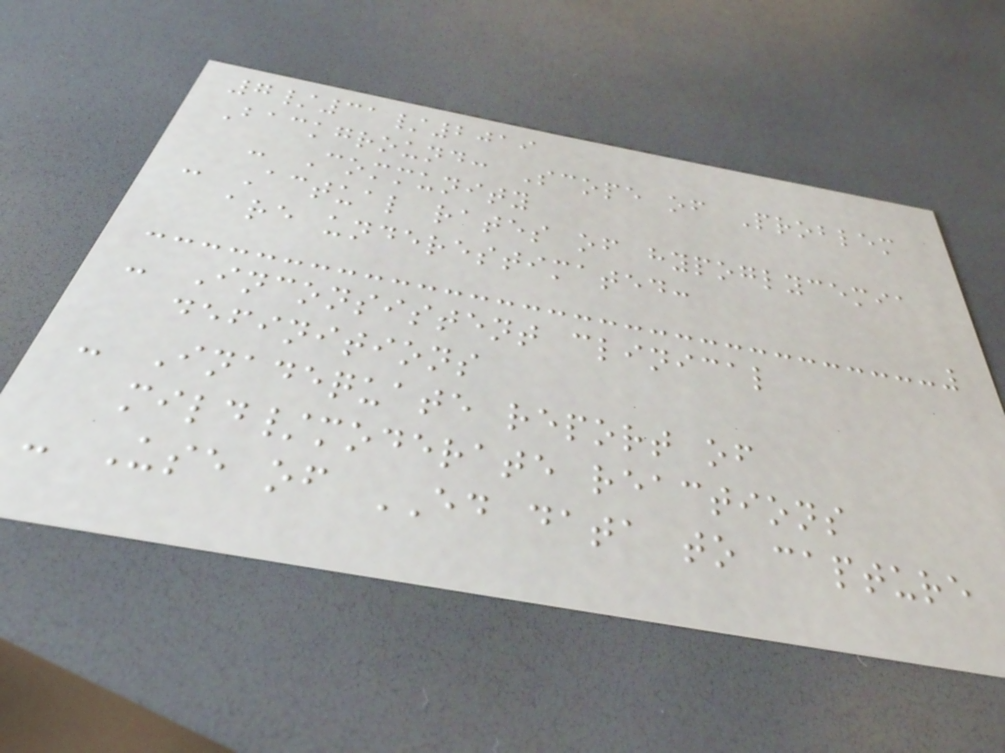7/31/2019
Background: Scope of Problem
- Community
- Actual rates of hypoglycemia
are underestimated:
- Inconsistent clinical
definitions
- Inadequate report of
mild/moderate reactions
- Use of ED data to capture
